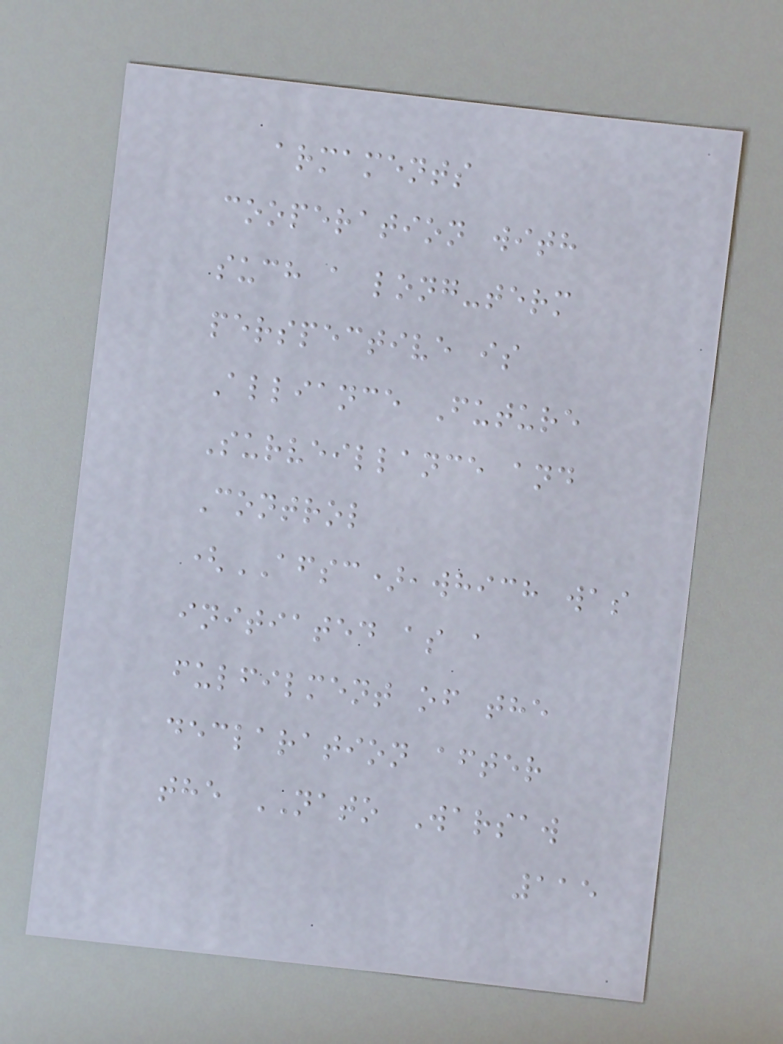armaments
cooperation with
such a long-term
perspective is
Alliance Future
Surveillance and
Control
(AFSC),which was
initiated as a
fulfilment of the
declaration after
the NATO Warsaw
115
